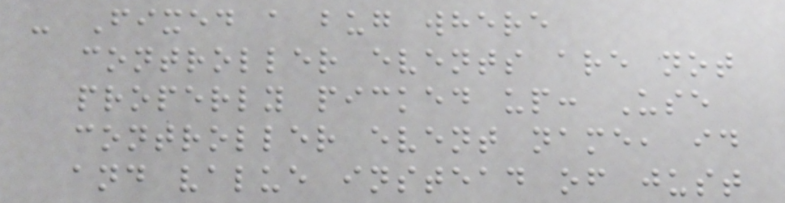- Fixed a bug where
controller events are not
properly picked up: Use
controller event name, id
and value instead of just
